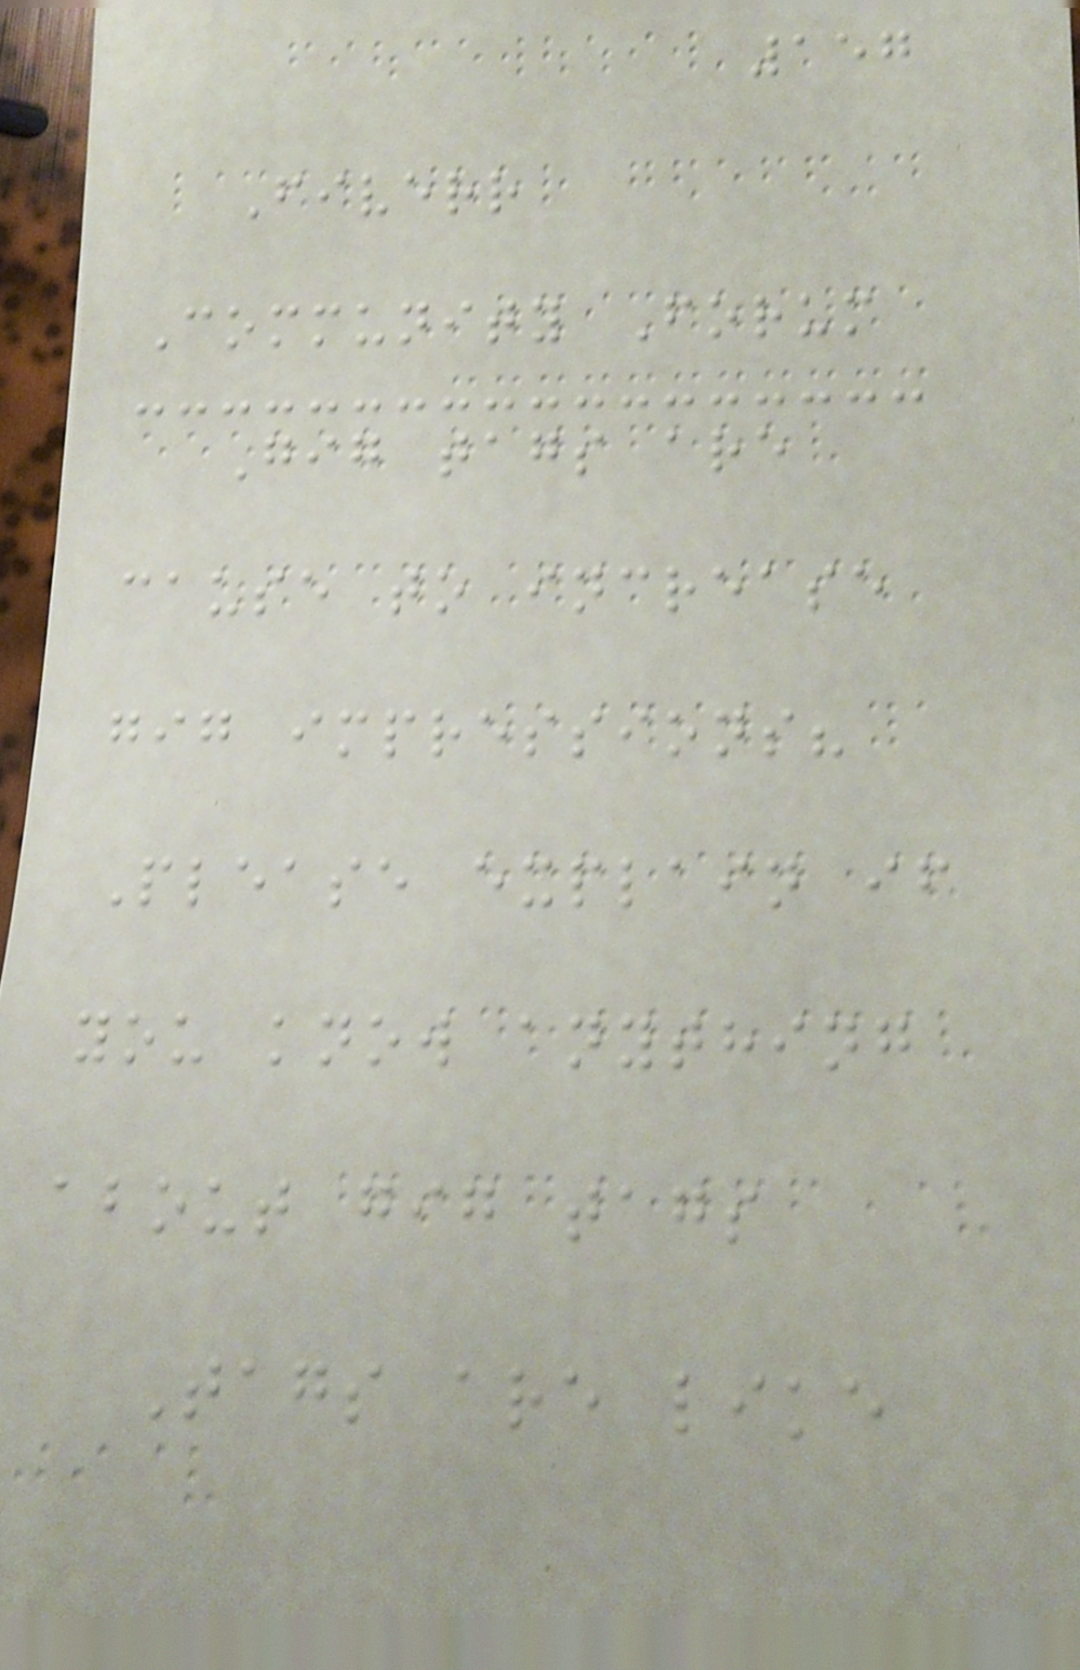157
Fiverr
Community Forum
Gig tags are
cause to increase
gig impressions?
Please explain if
you know anything
about gig tags
Tags are like
